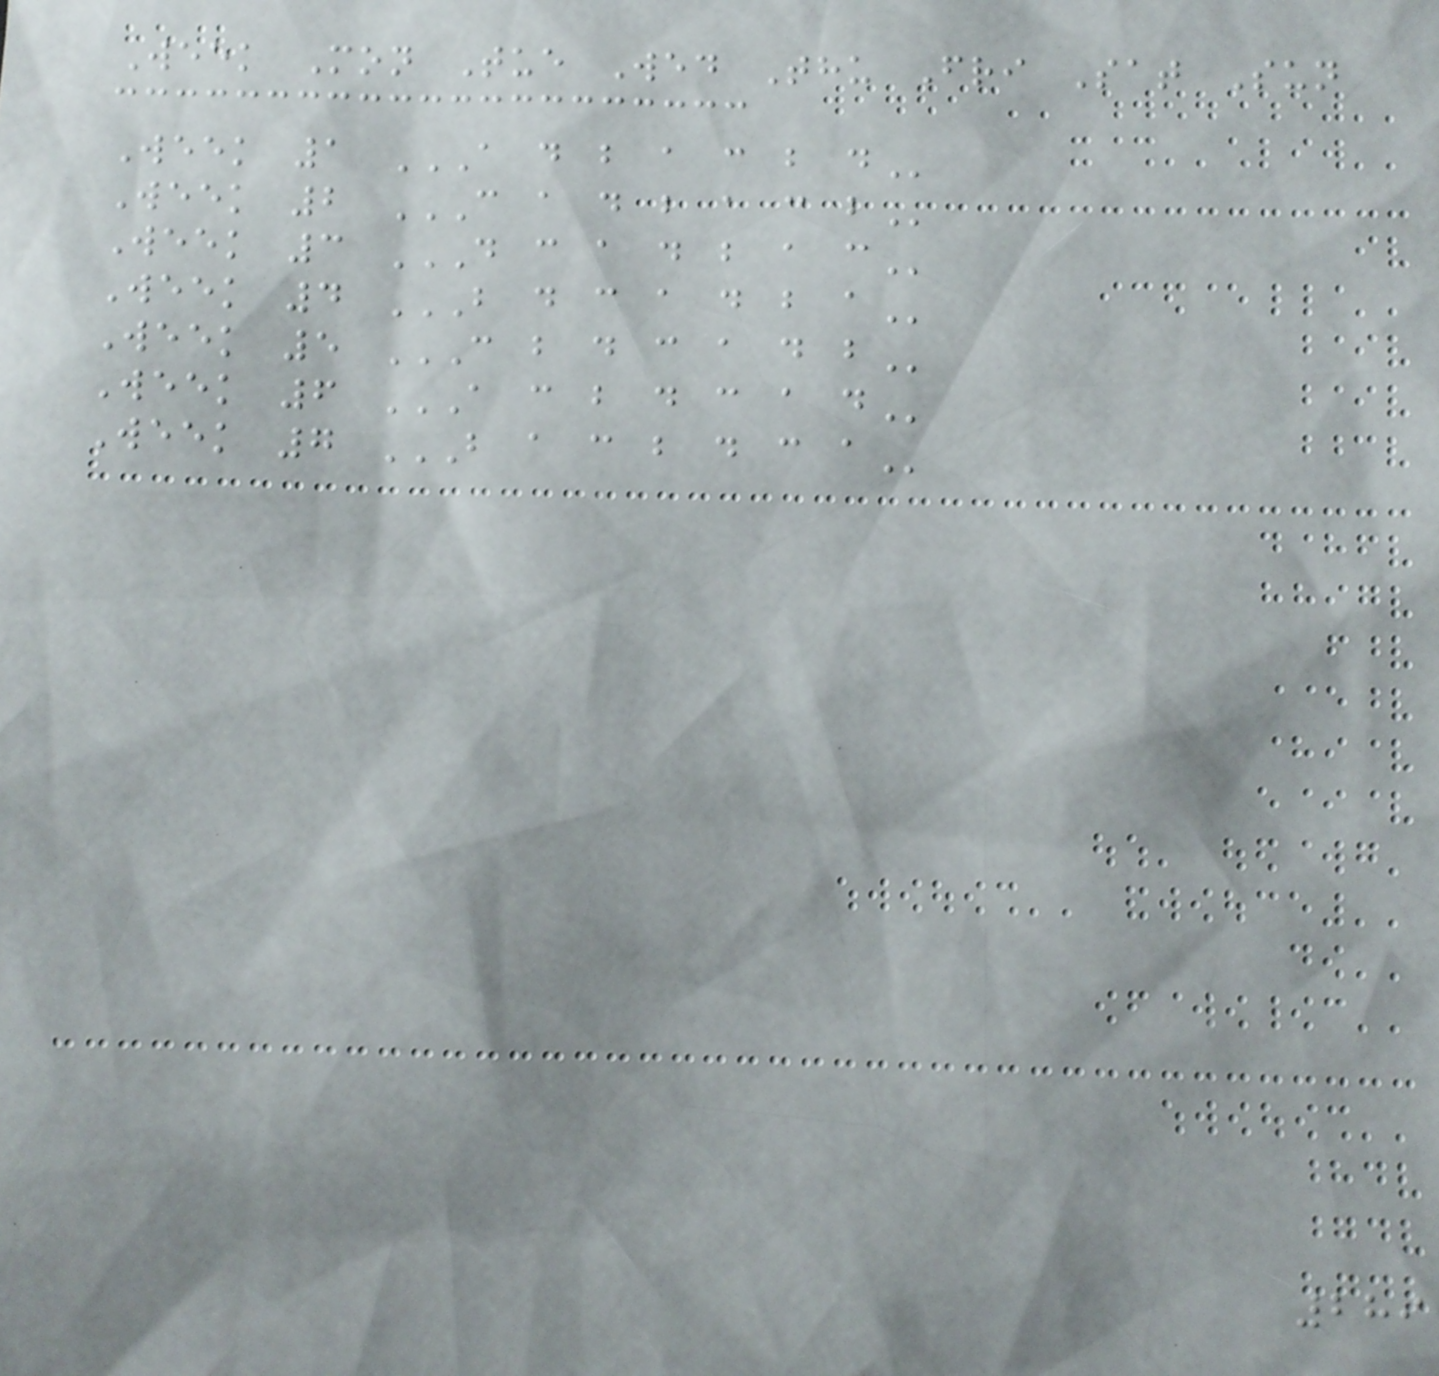Week Mon Tue Wed Thu Fri Sat Sun
Week 1 A D B A C B D
Week 2 C A D B A C B
Week 3 D C A D B A C
Week 4 B D C A D B A
Week 5 C B D C A D B
Week 6 A C B D C A D
Week 7 B A C B D C A
289
